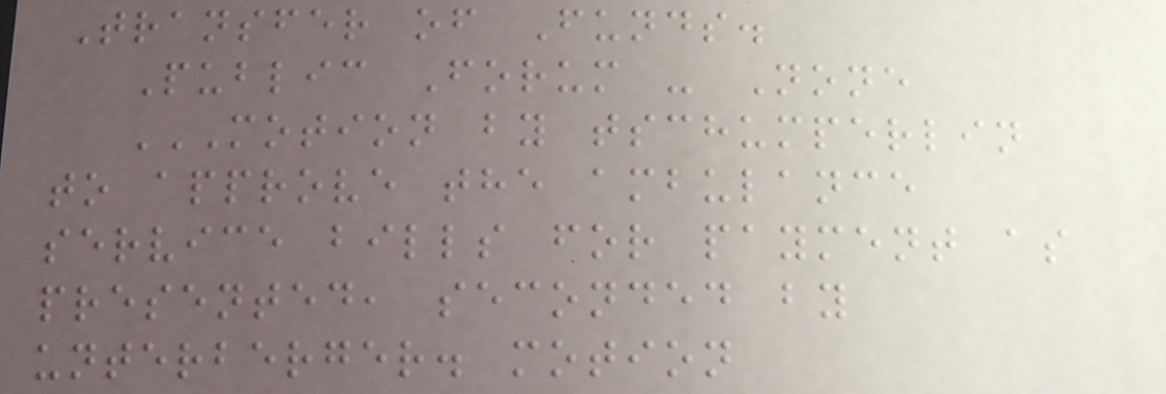Transfer of Funds.
Public Forum - None
MOTION BY TSCHUMPERLIN
TO APPROVE THE AMBULANCE
SERVICE BILLS FOR PAYMENT AS
PRESENTED, SECONDED BY
UNTERBERGER. MOTION
